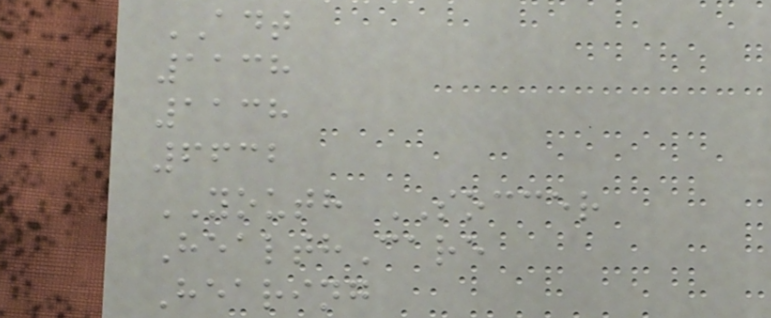ADT
1138
1138
6632
YOUTH SOCCER
HealthCare
Hearing
